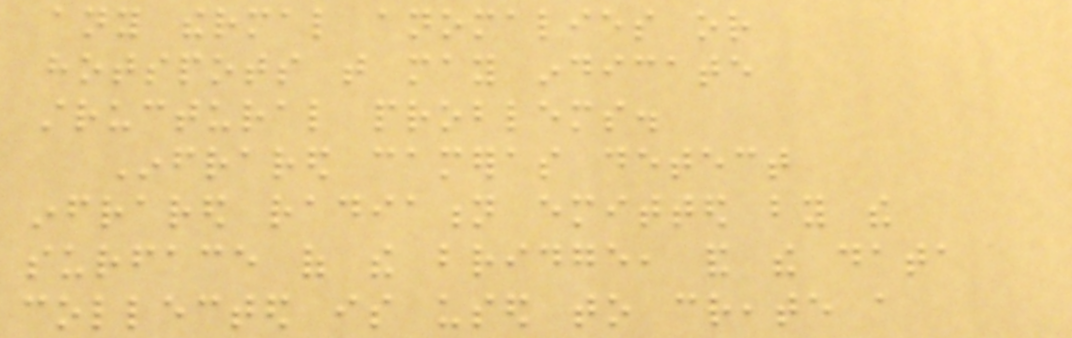any thermal anomalies or
hotspots that may indicate
structural problems.
Infrared cameras detect
infrared radiation emitted by the
surface of the bridge, and the data
collected is used to create a
